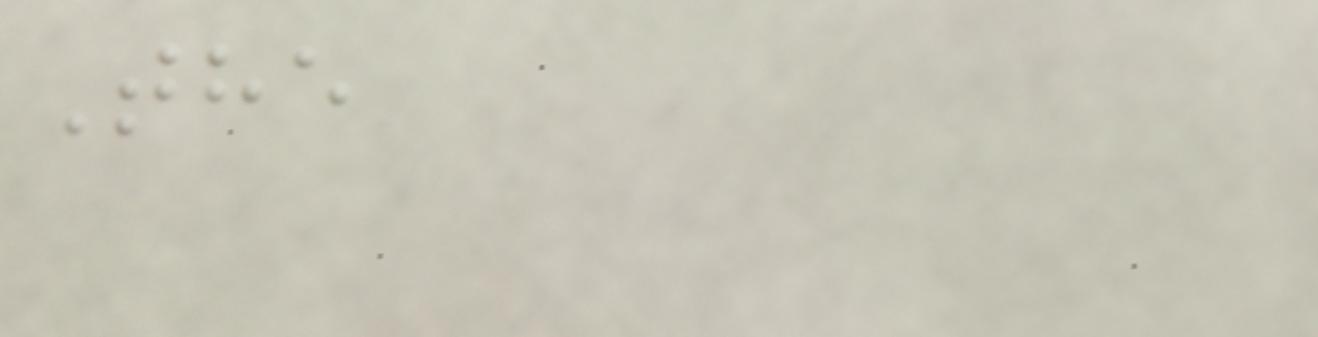The
